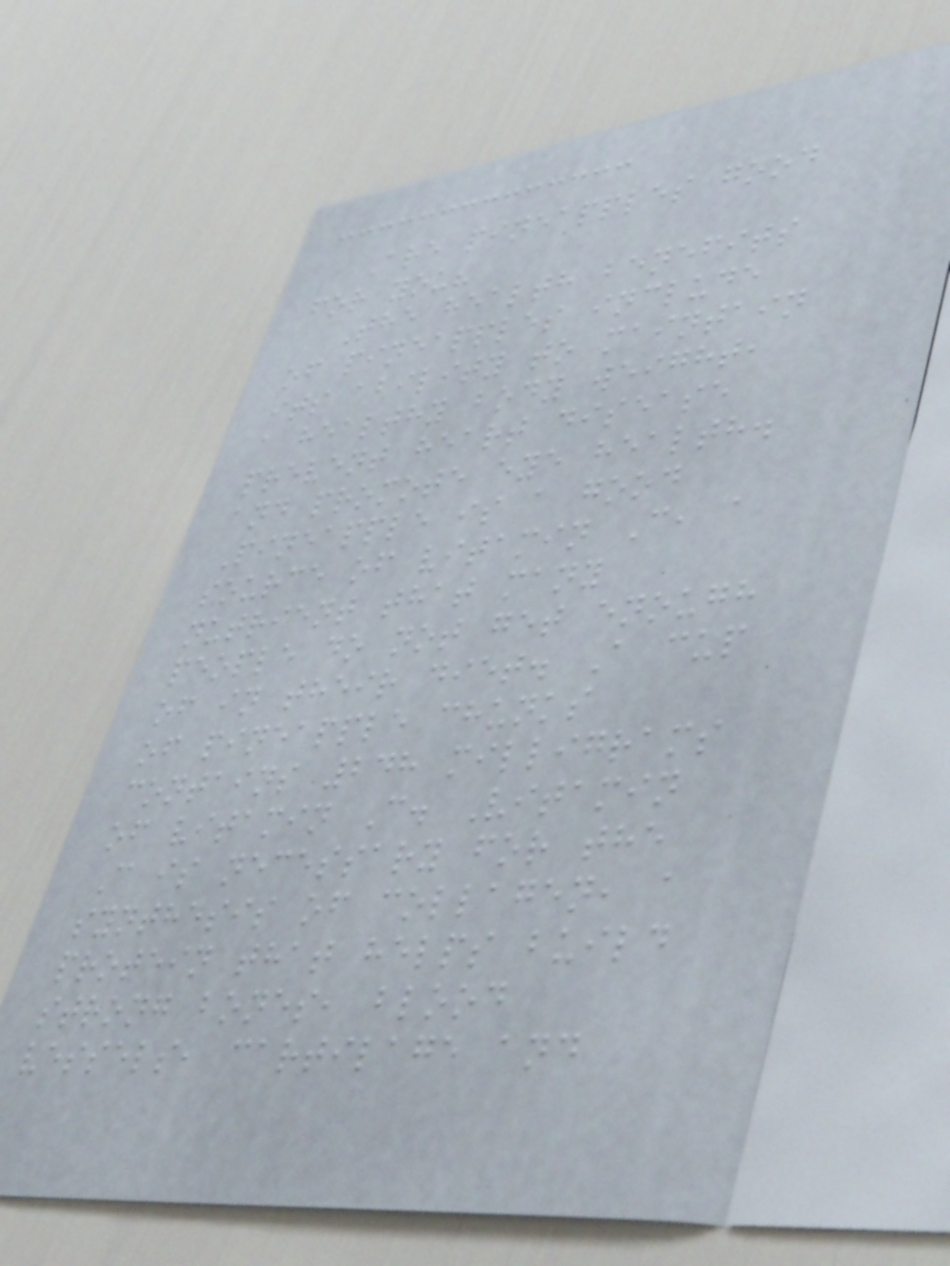Are pineapples good
for you?
The health benefits
of pineapples include
its ability to maintain
a healthy body weight,
prevent heart disease
and promote eye health.
Pineapple is a good
source of vitamin C, a
nutrient that many
people do not get enough
of in their diet. A cup
of pineapple chunks
contains 248 milligrams
of vitamin C. Vitamin
C is necessary for the
synthesis of collagen, a
protein that helps build
strong bones, blood
vessels, cartilage and
